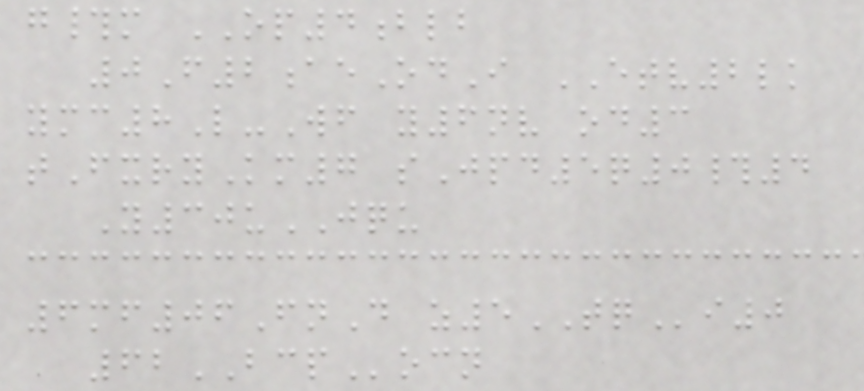g#m OP4blb
0F2aeOdI ETV2lk
ymc8L-Wf y6nv od3
tFxryKm7 sJpd5q0#4
Y30uJQU
6mf06FnD z5TQi0
62BCPocn
